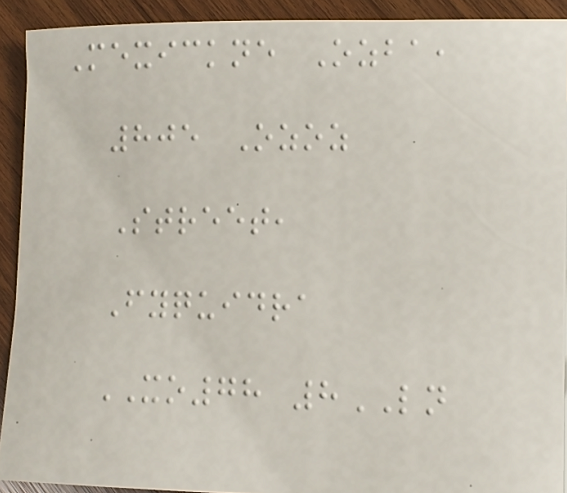Mexickne Ozba,
805 Ozoz
Street,
Fyquidra
XO78 8LN
